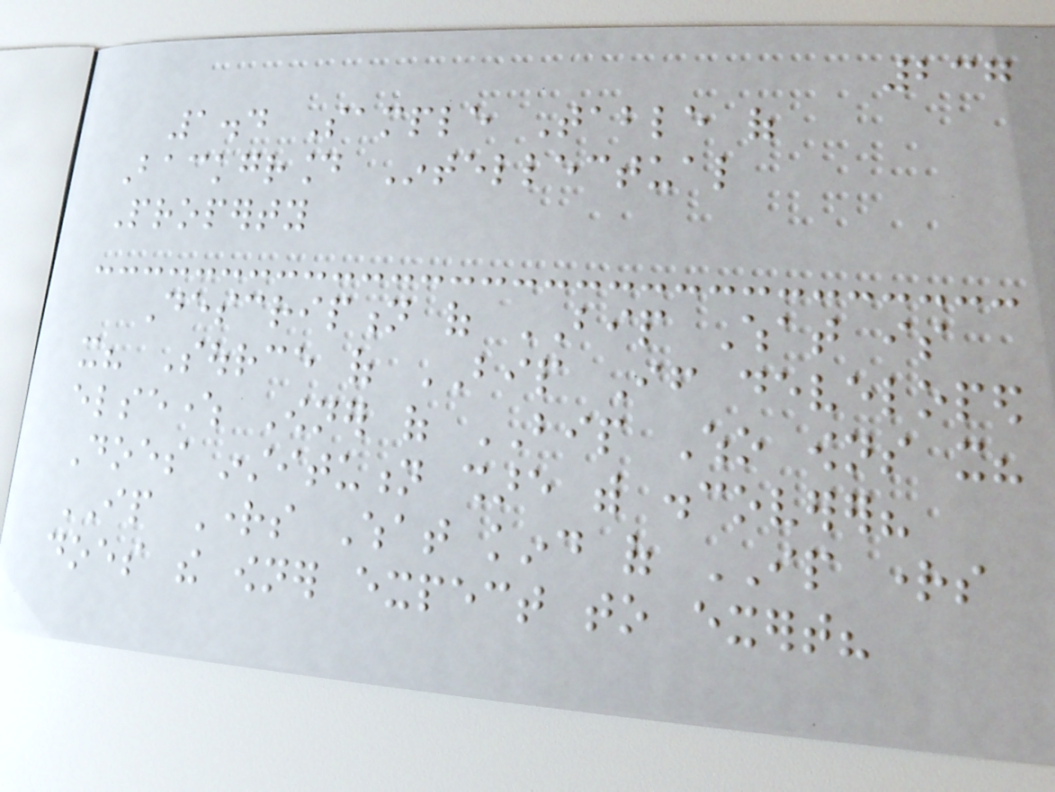237
1.4 Sample Table of
Background Intellectual
Property
Description of BIP What is
it? Source of BIP If developed
elsewhere Owner of BIP Who owns it?
Does institution share with discoverer?
IP Rights What kind of IP rights
does the owner expect to exert?
